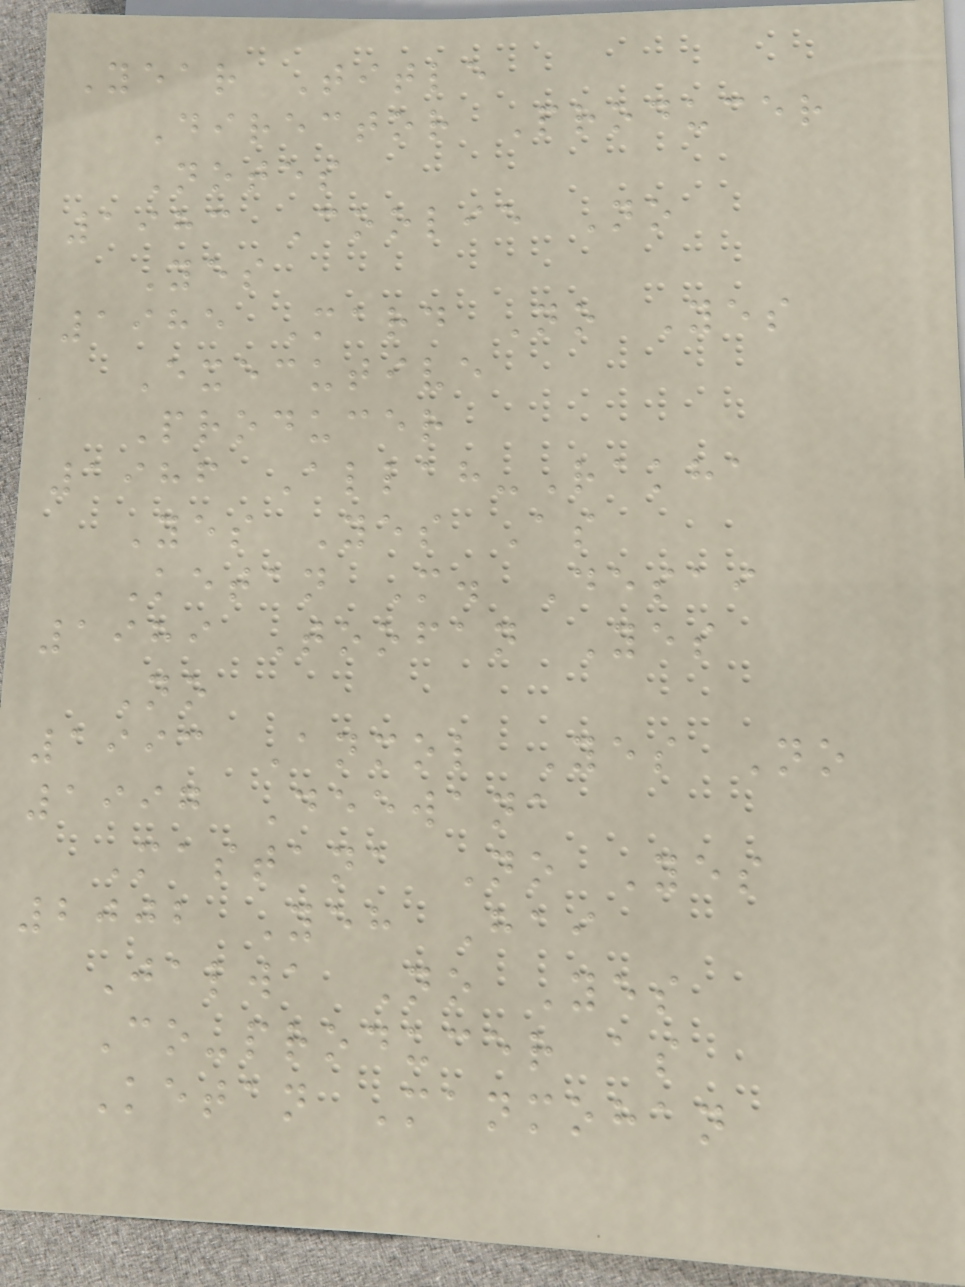Year Title
Director Producer
Notes
1983 Coolie No
Yes
1985 Mard No Yes
Executive
Producer
1986 Allah-Rakha
Yes Yes As
Ketan M. Desai
1989 Toofan Yes
No
1993 Anmol Yes No
1997 Deewana
Mastana No Yes
2002 Yeh Hai
Jalwa No Yes
Co-producer as
Ketan Manmohan
